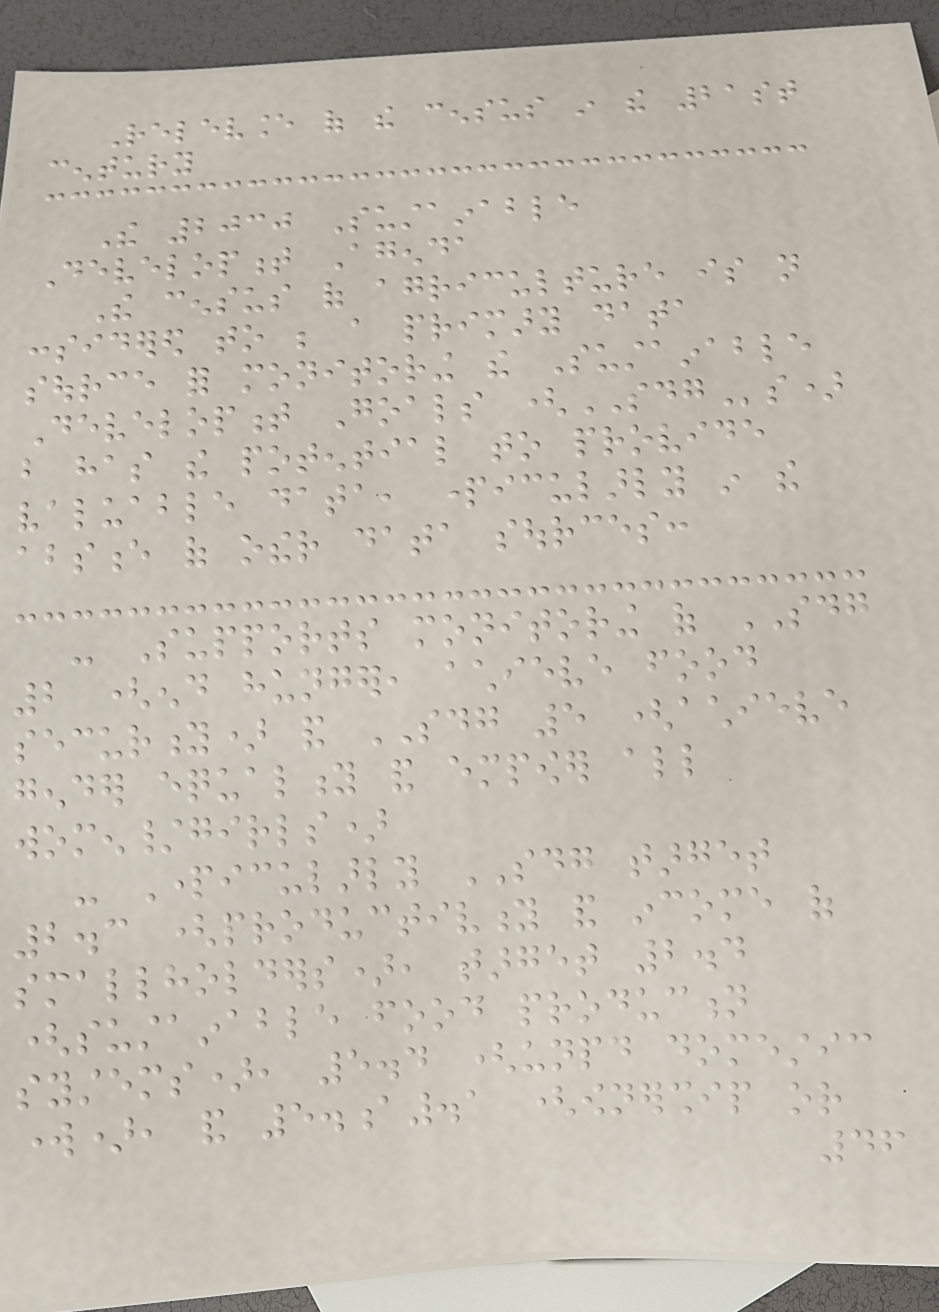Relevance of the census in the 21st
century
The 2030 Sustainable
Development Agenda
The census of agriculture is not
considered to be a primary data
source for monitoring the Sustainable
Development Goals (SDGs)
but has the potential to provide
valuable data, particularly in the
absence of other data sources:
- Supports monitoring of SDG
2 (end hunger, achieve food
security) and SDG 5 (achieve
gender equality and empower all
women/girls)
- Particularly SDG target
2.3 (productivity and income of
smallholders), target 2.4
(sustainable food production
systems), 5.4 (unpaid domestic
work), and 5.a.1 (ownership or
46
